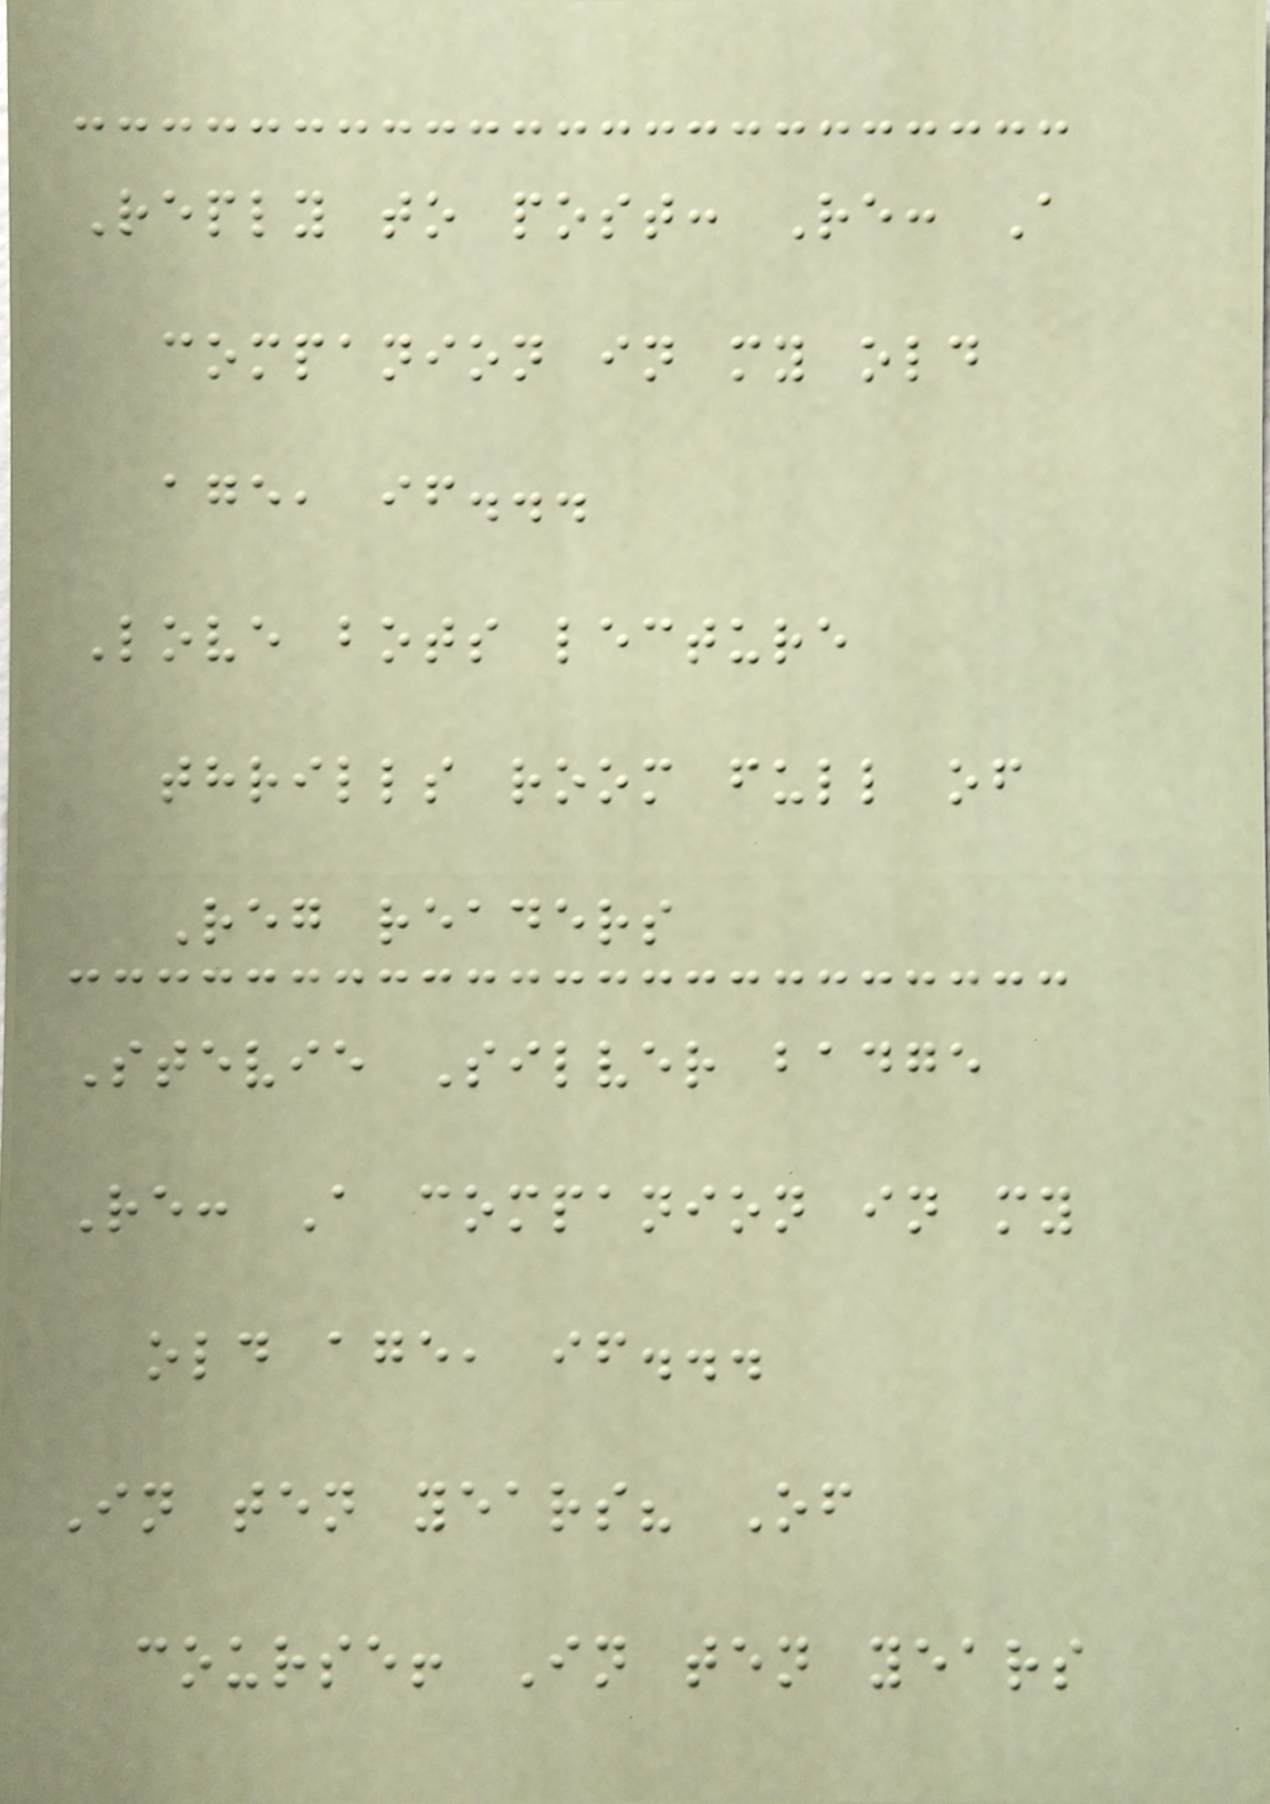Reply to post: Re: A
companion in my old
age, if...
Love bots lecture
thrills room full of
Reg readers
Stevie Silver badge
Re: A companion in my
old age, if...
In ten years? Of
course! In ten years
